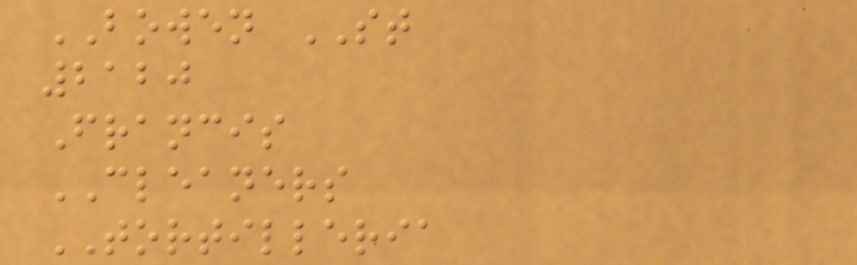BOWEN ST
2120
Francis
CLEANERS
TORTILLERIA
